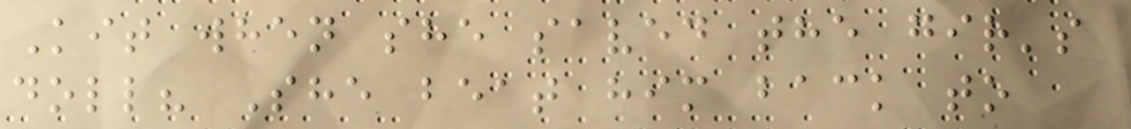Kit when she saved the gir's
doll? She beat him back to
